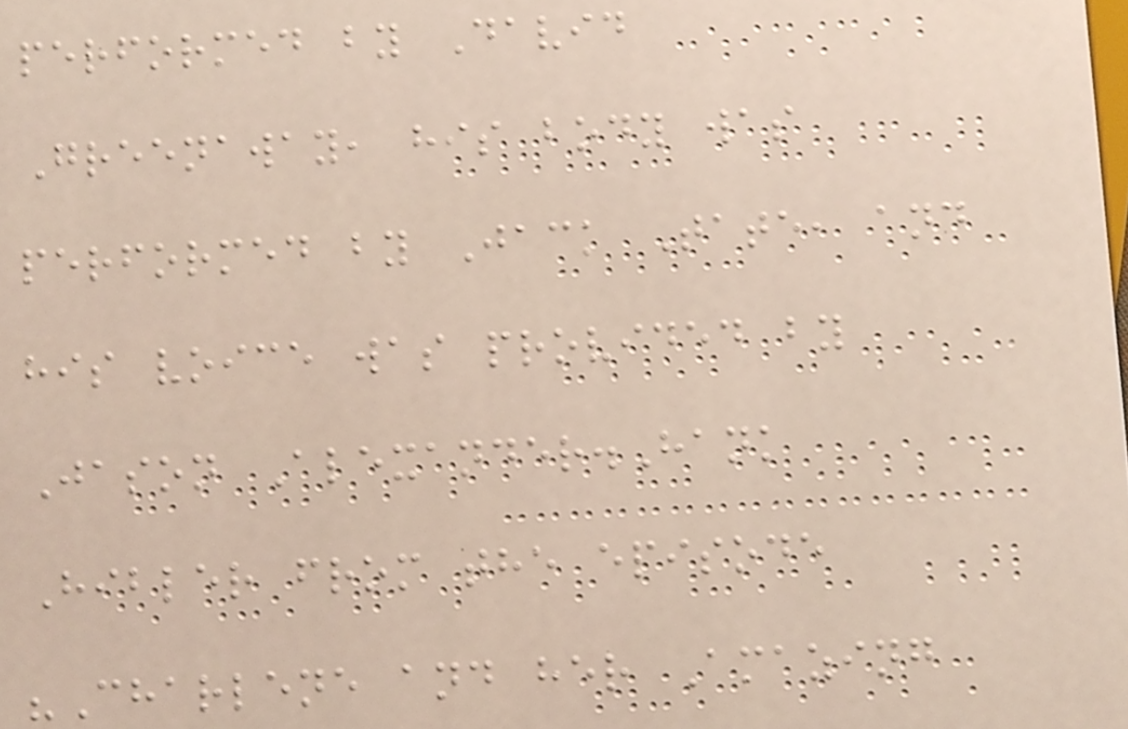performed by David
Greenaway, his body was
performed by Jack Tate, and
his voice was provided by
Jason Alexander.Hank
Hibler from the episode
"Charlene and her Amazing
